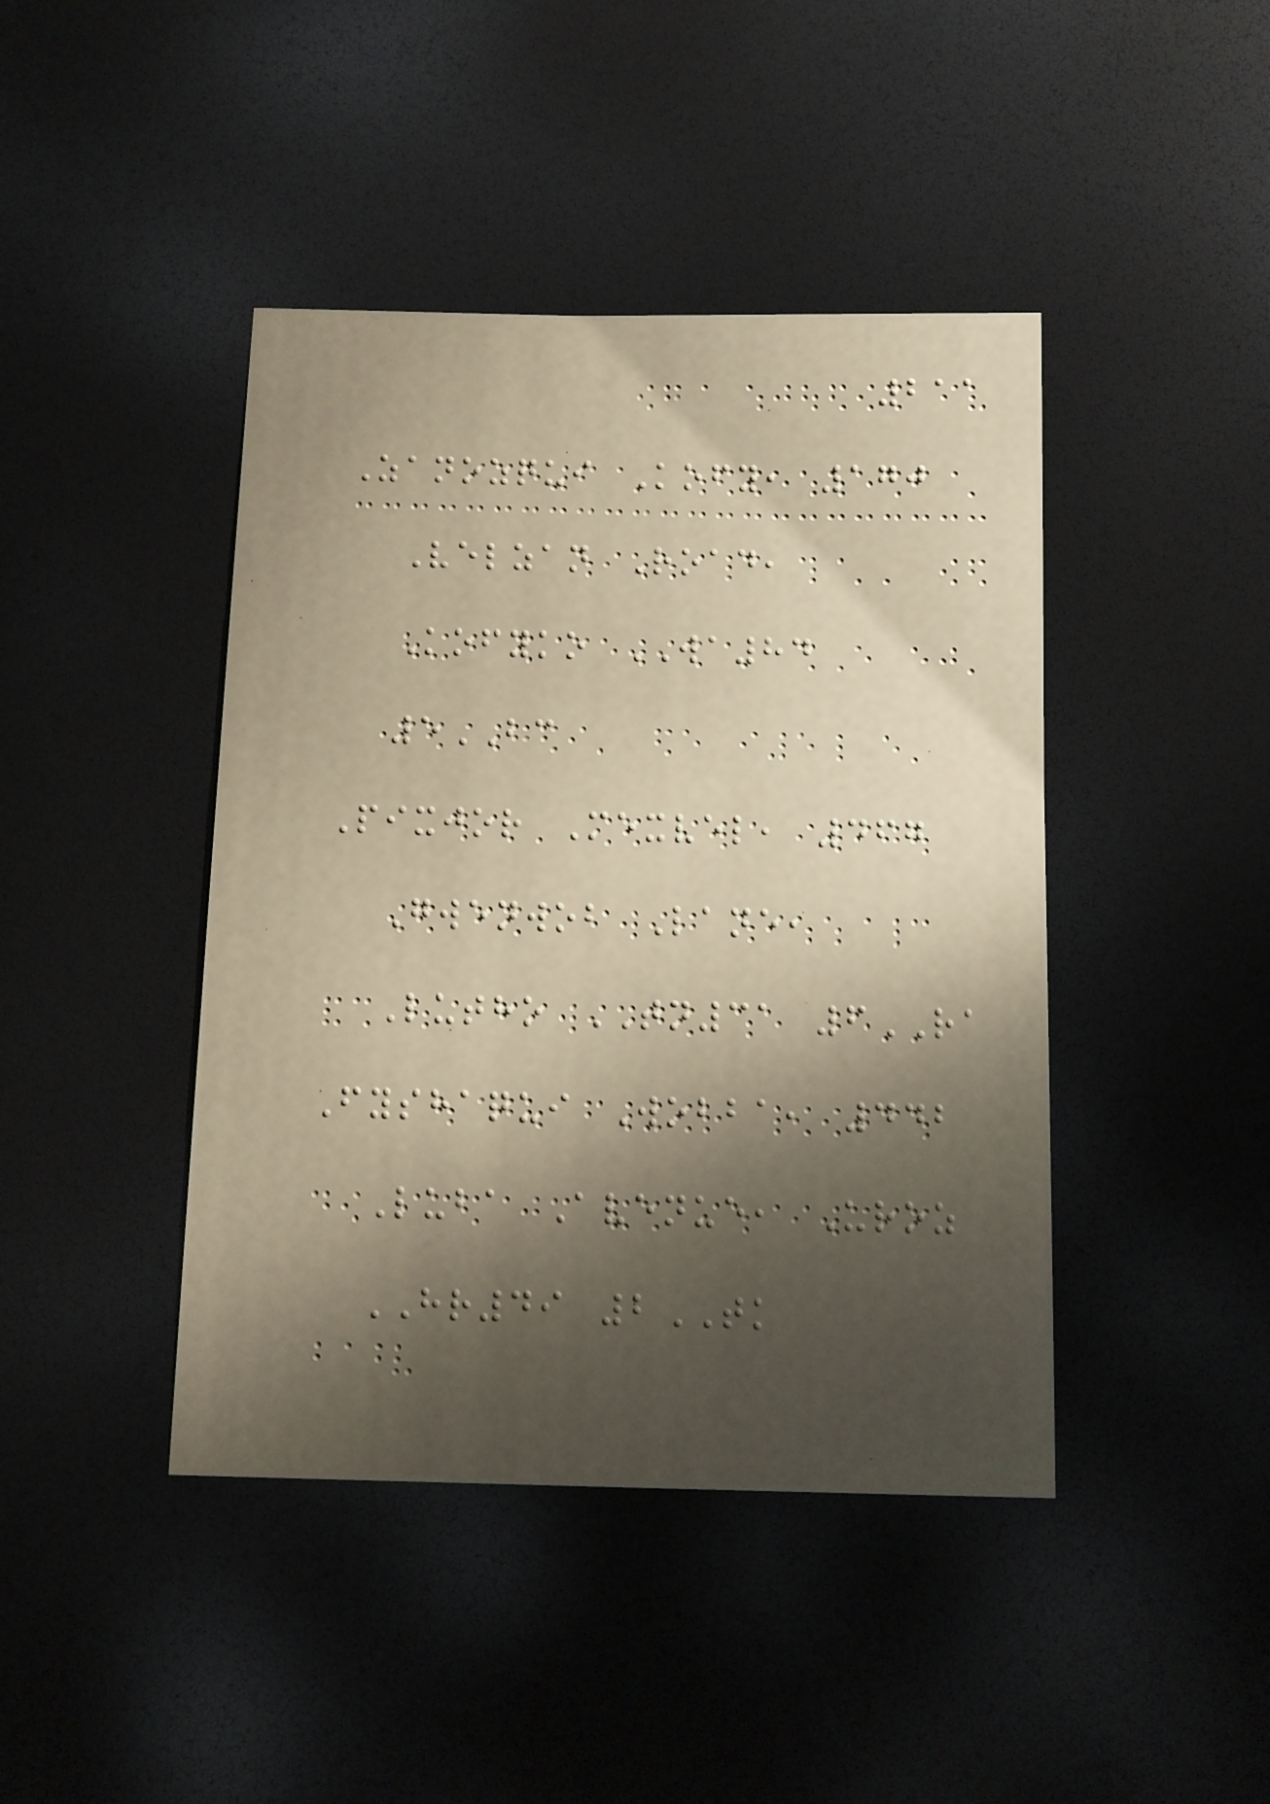211
Zanozqui Kofy, 170
Velzan Road,
Kofyko WA84
5BC
Pixjor Mexvel, 467
Gwenwob Lane,
Lutho TN31 6RA
Fyshaqui Wobba, 442
Luba Avenue, Uroz
HR49 2TK
